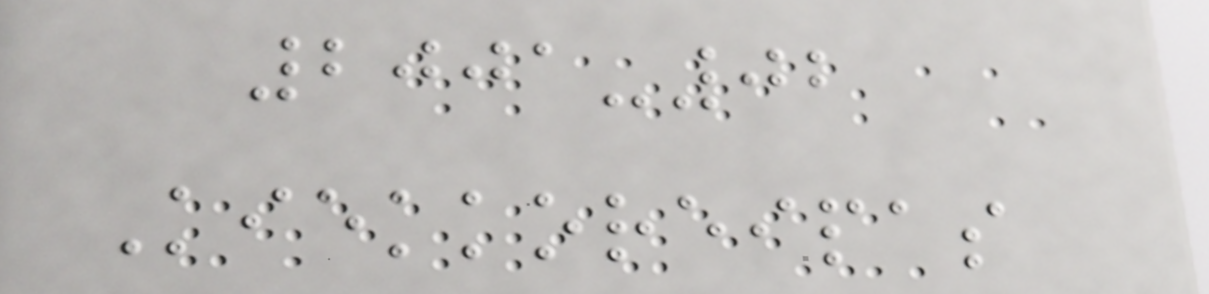2001-02
Kiekkoreipas
